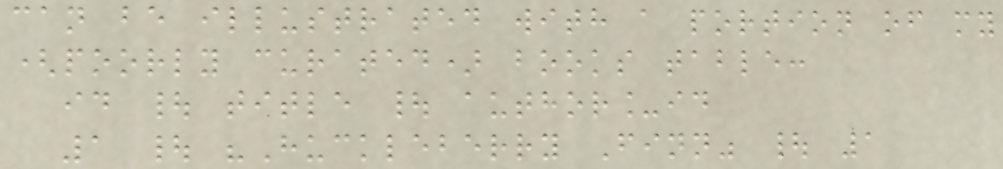can be illustrated with a portion of my
(poorly curated) books table:
id | title | author_id
1 | "Huckleberry Finn" | 1
